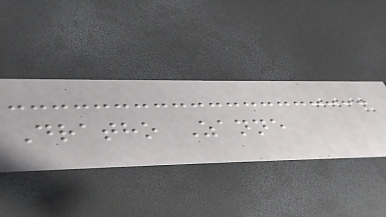Dratho Zanne
